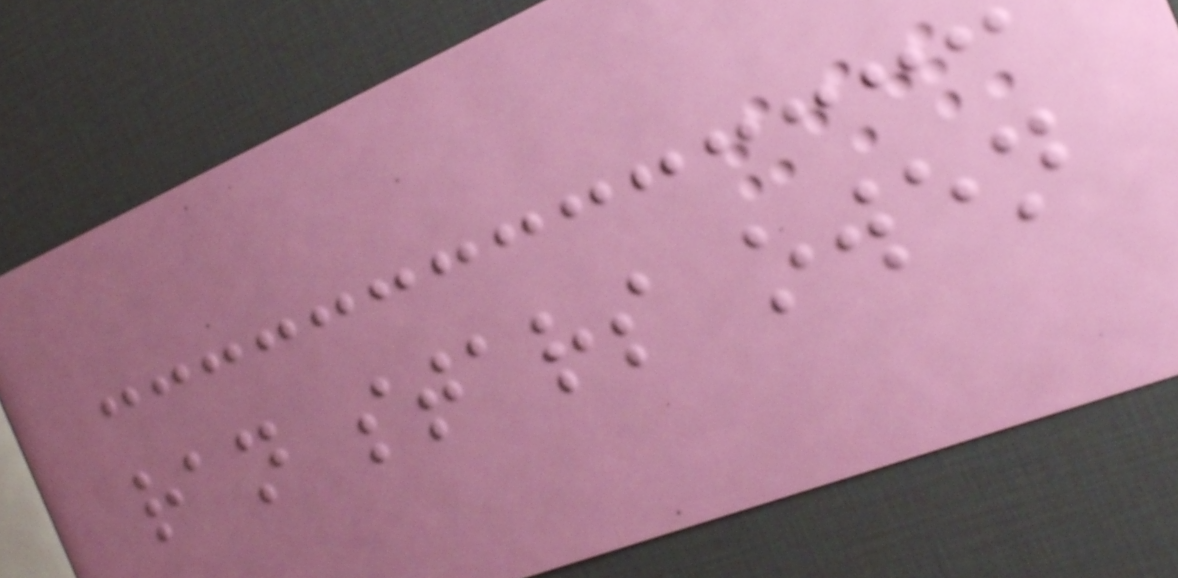ran stars owen
